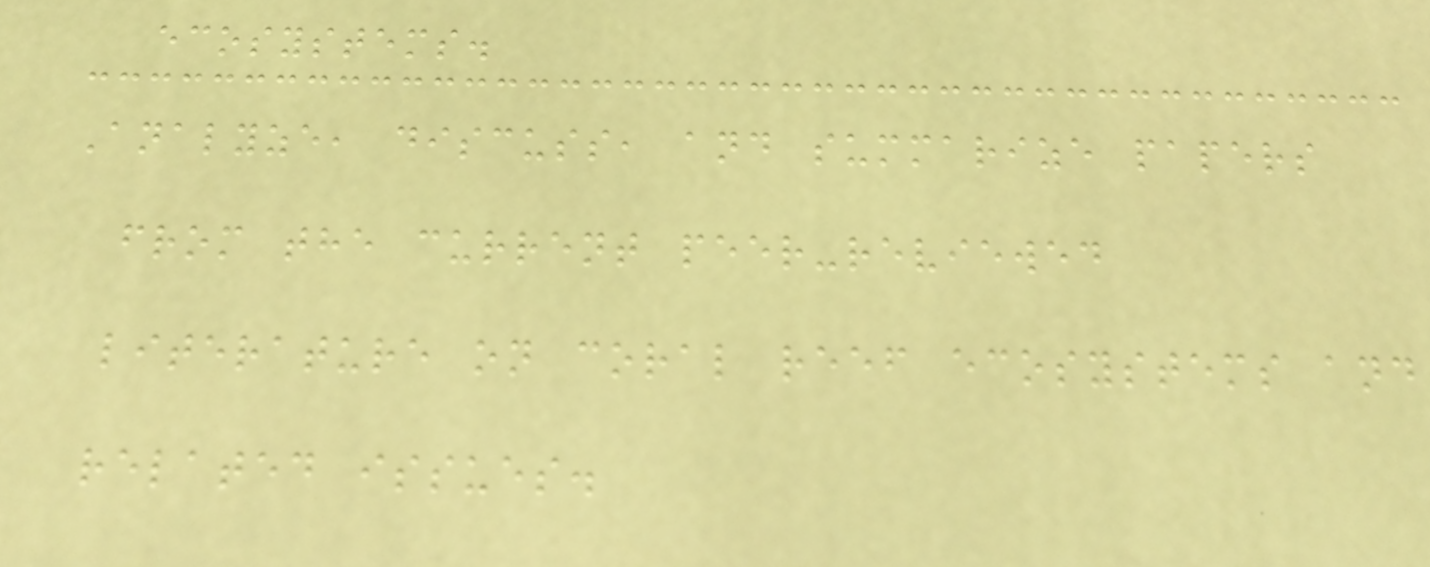ecosystems.
Analyze, discuss, and summarize papers
from the current peer-reviewed
literature on coral reef ecosystems and
related issues.
